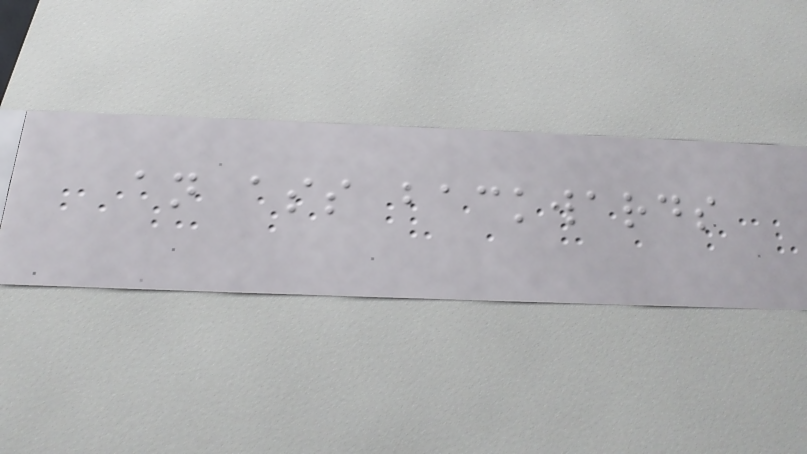an ass backwards
